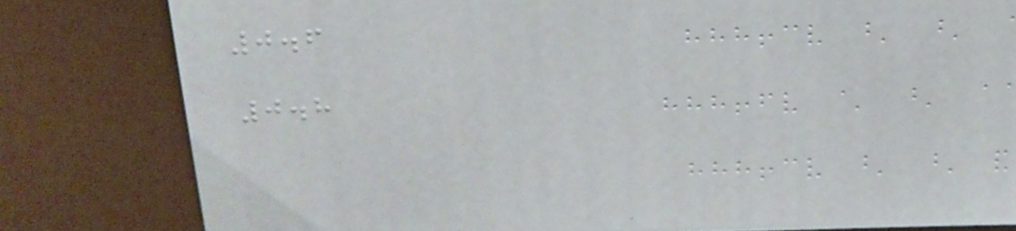0.6
0.8
